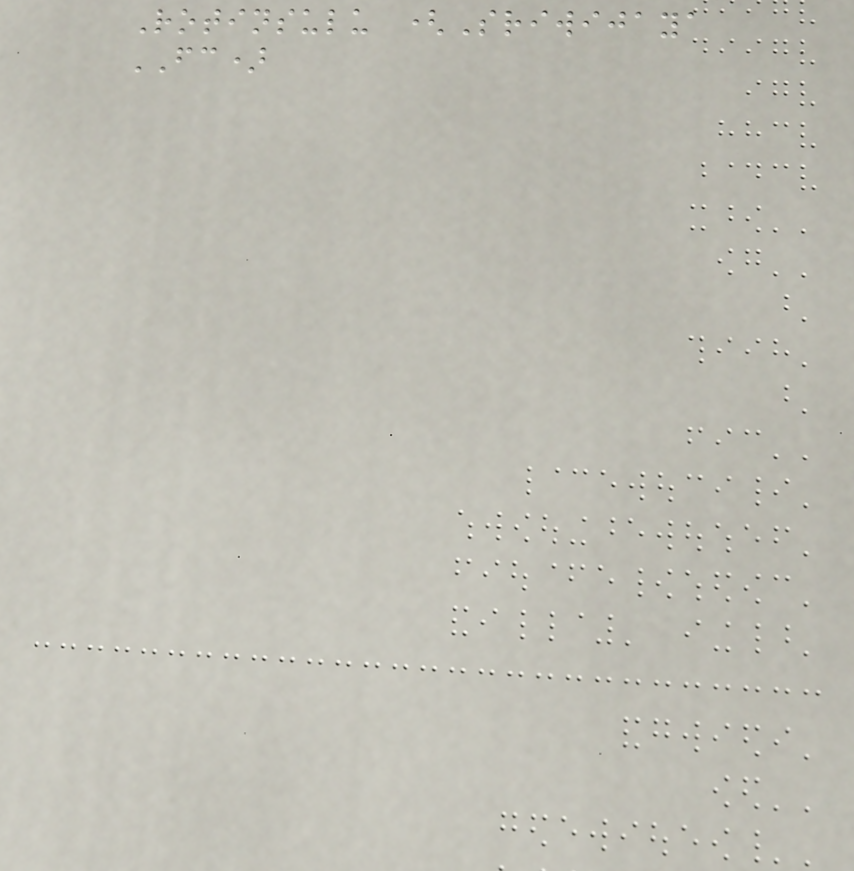Rotinsulu (Sriwijaya
FC)
